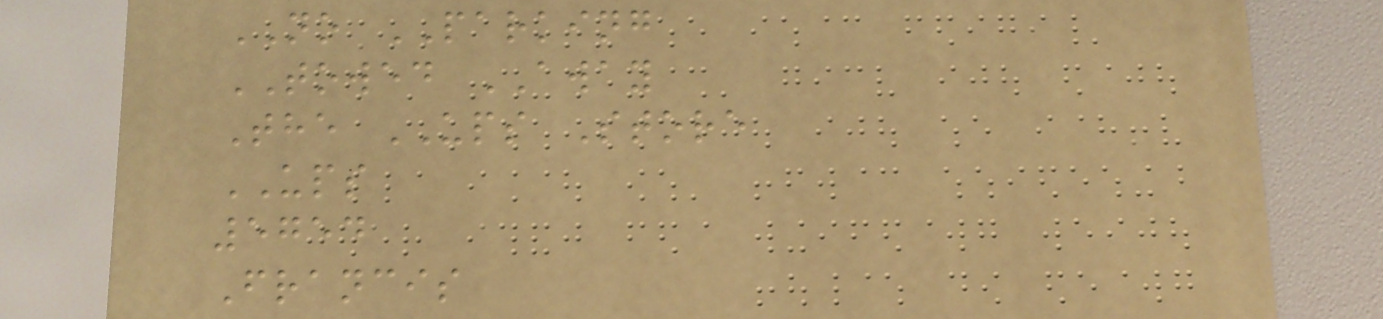NO PARKING
TOWED AWAY
The UPS Store
UPS
5754
Francis
